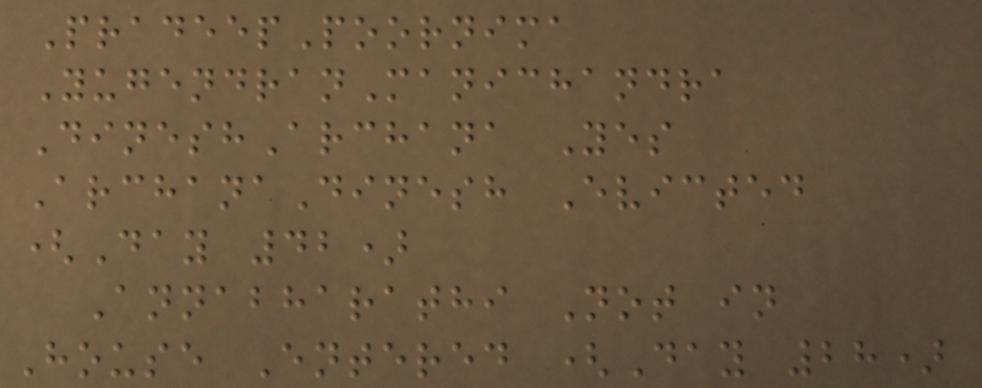PradeepPoornima
YugendranManichandra
DineshArchana Yes
ArchanaDinesh Evicted
(Day 42)
Annabharathi Not in
House Entered (Day 28)
